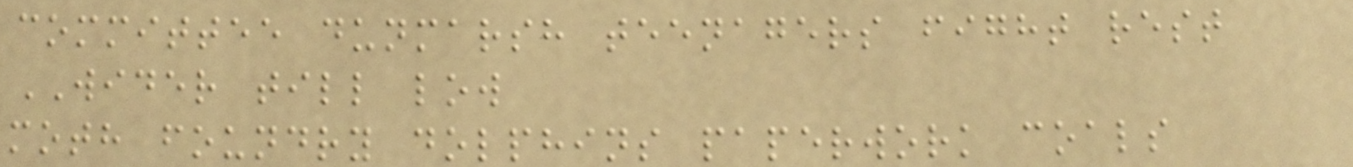committee dunmarsh teenagers fight rest
WIDER till low
moth foundry dolphins paperwork coals
